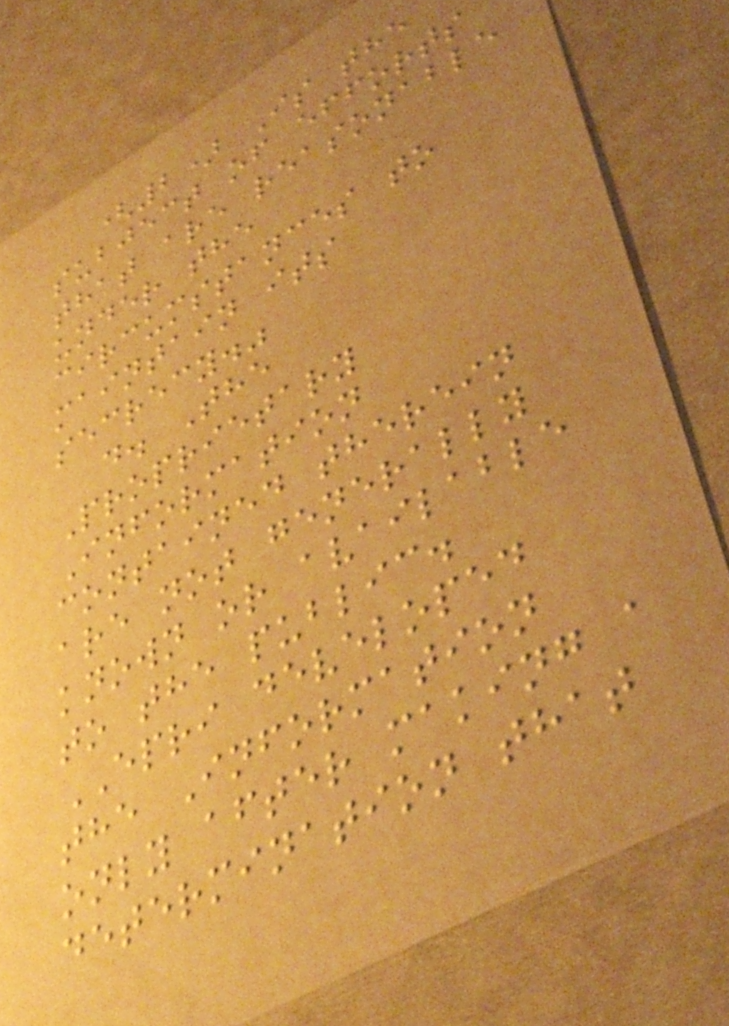(2) Is the
subject of efforts
that are reasonable
under the
circumstances to
maintain its
secrecy."
d. The
Proprietary
Information
contained therein
are not generally
known or available
to the public.
EPRI developed
the Information
only after making a
determination that
